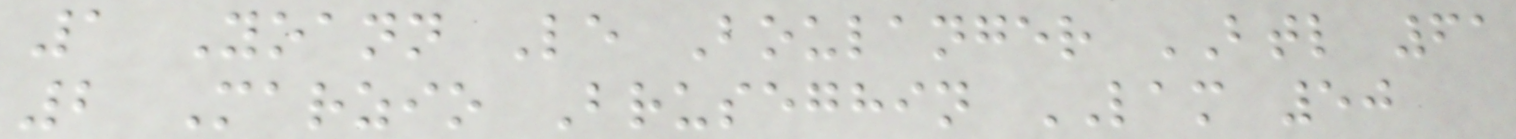1 Yoann Le Boulanger BTL 61
2 Marzio Bruseghin LAM 50
